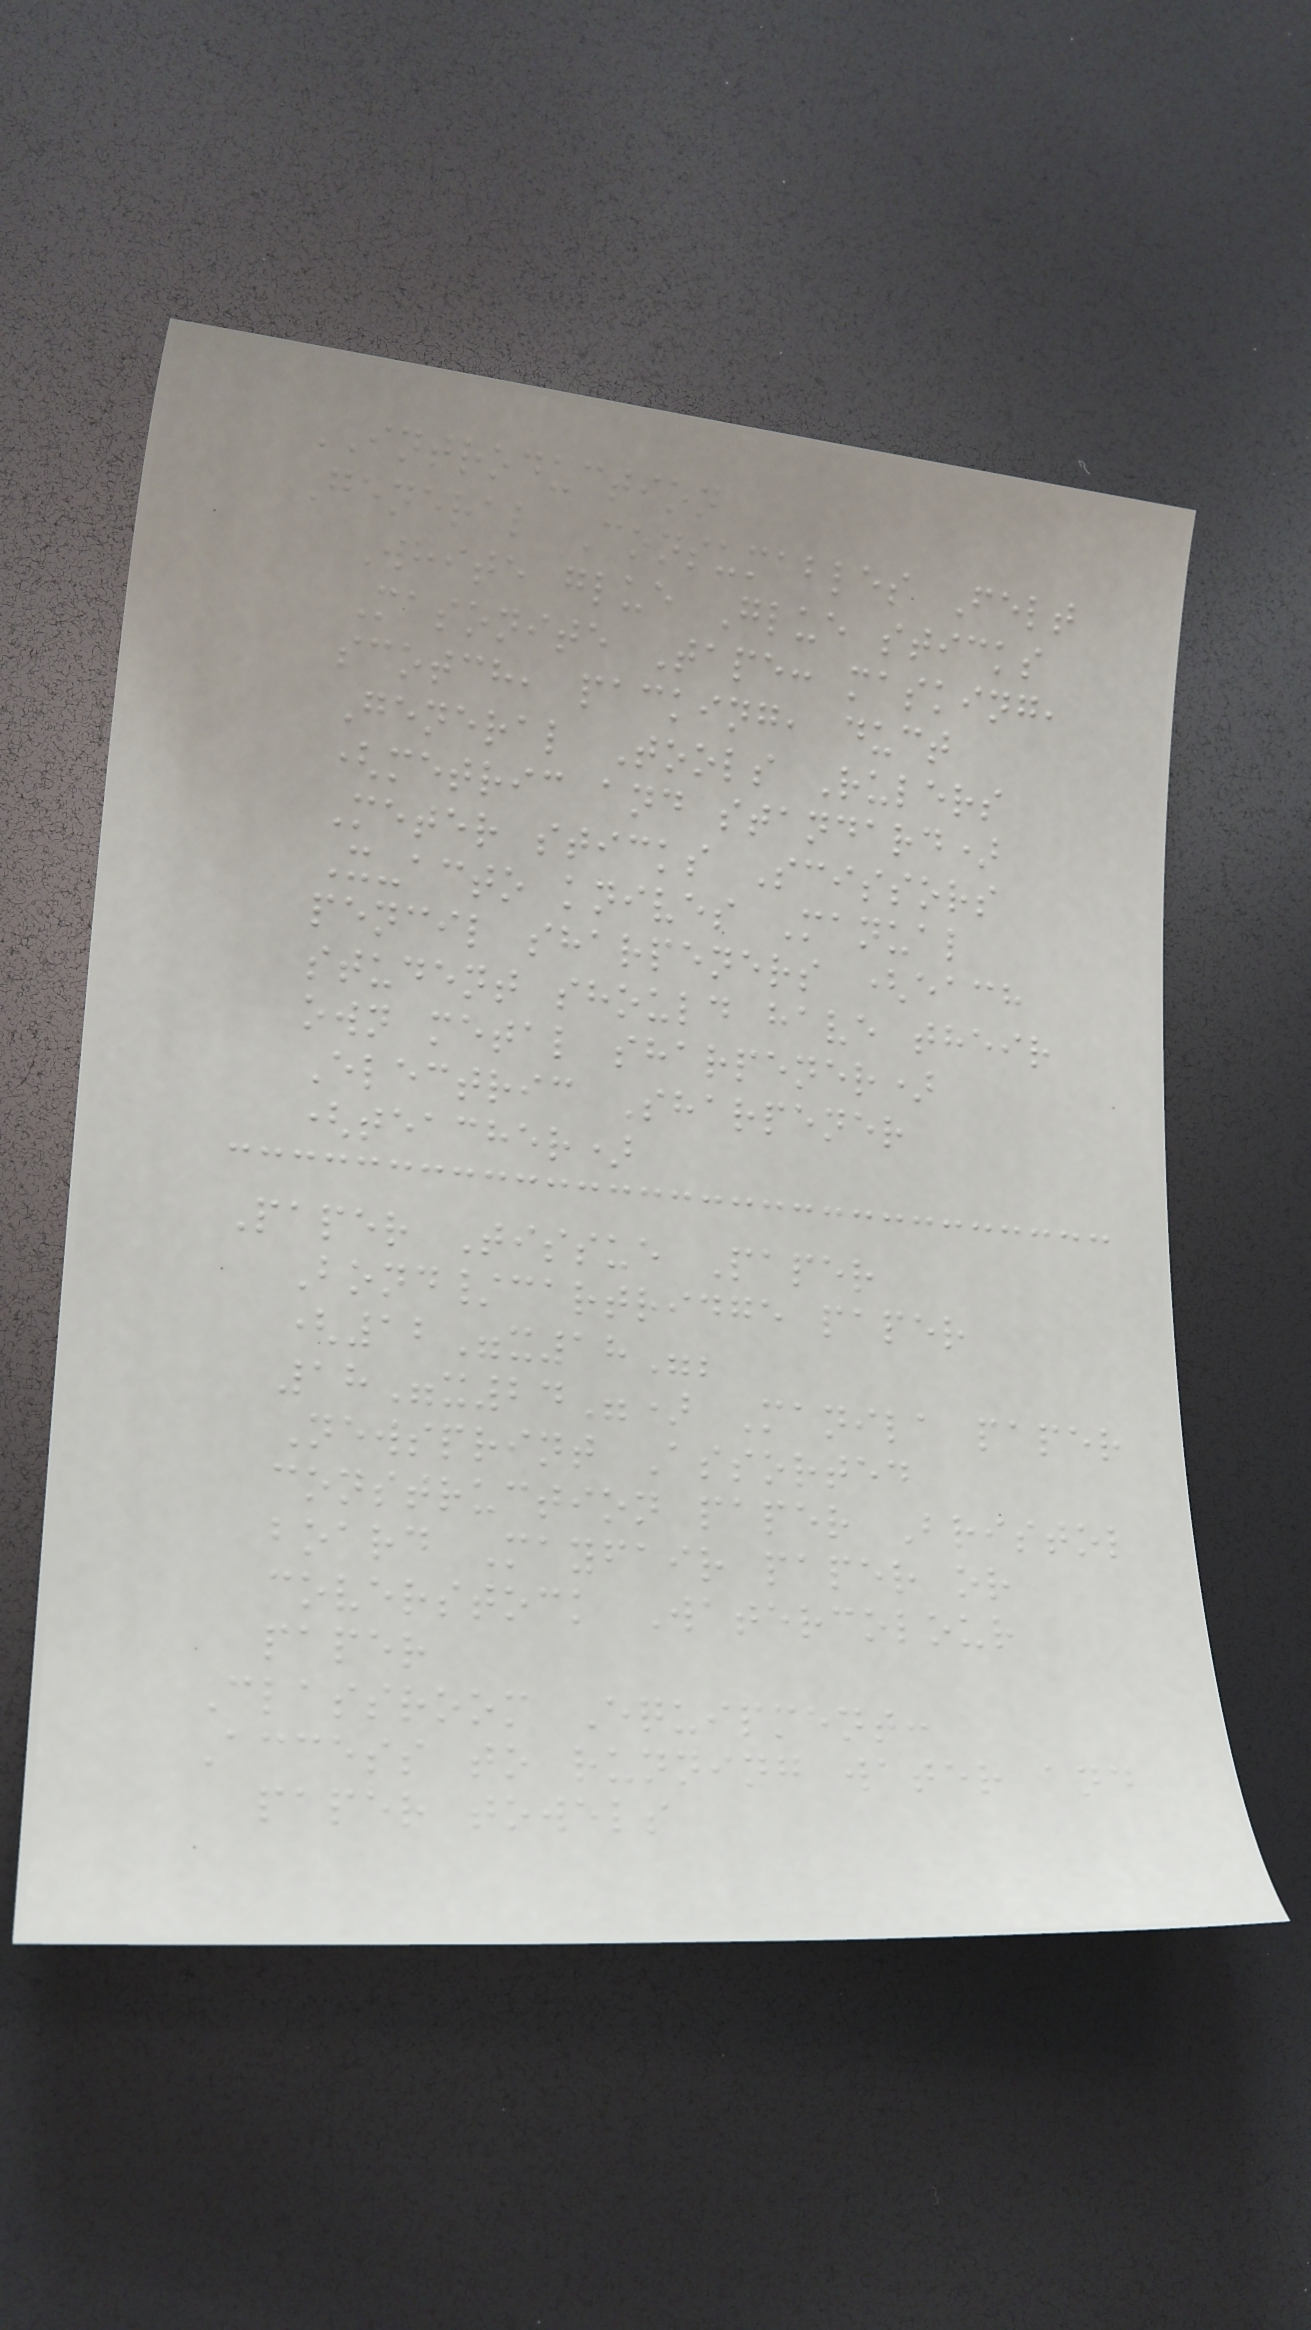INTRODUCTION
General Consumables Felt
White glue Glue sticks
Masonite Tape: masking,
scotch, packing, duct
General Tools Rulers
(metric and standard)
Meter sticks Scissors
X-acto knives Manual
pencil sharpeners (each
student should have their
own metal sharpener)
Electric Sharpener
(teacher)
Paper Tissue Paper
Bond/cartridge paper
(12"x18";
18"x24") Manila paper
Newsprint Assorted
construction paper Bristol
board Mayfair paper or
coverstock Watercolour
paper
Classroom Equipment:
Access to running water and
paper towels
